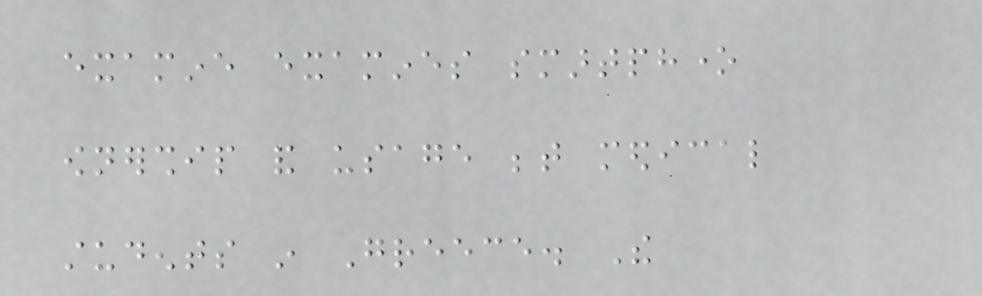examine examines smartphone
ownership and usage between medical
students in Greece. The
